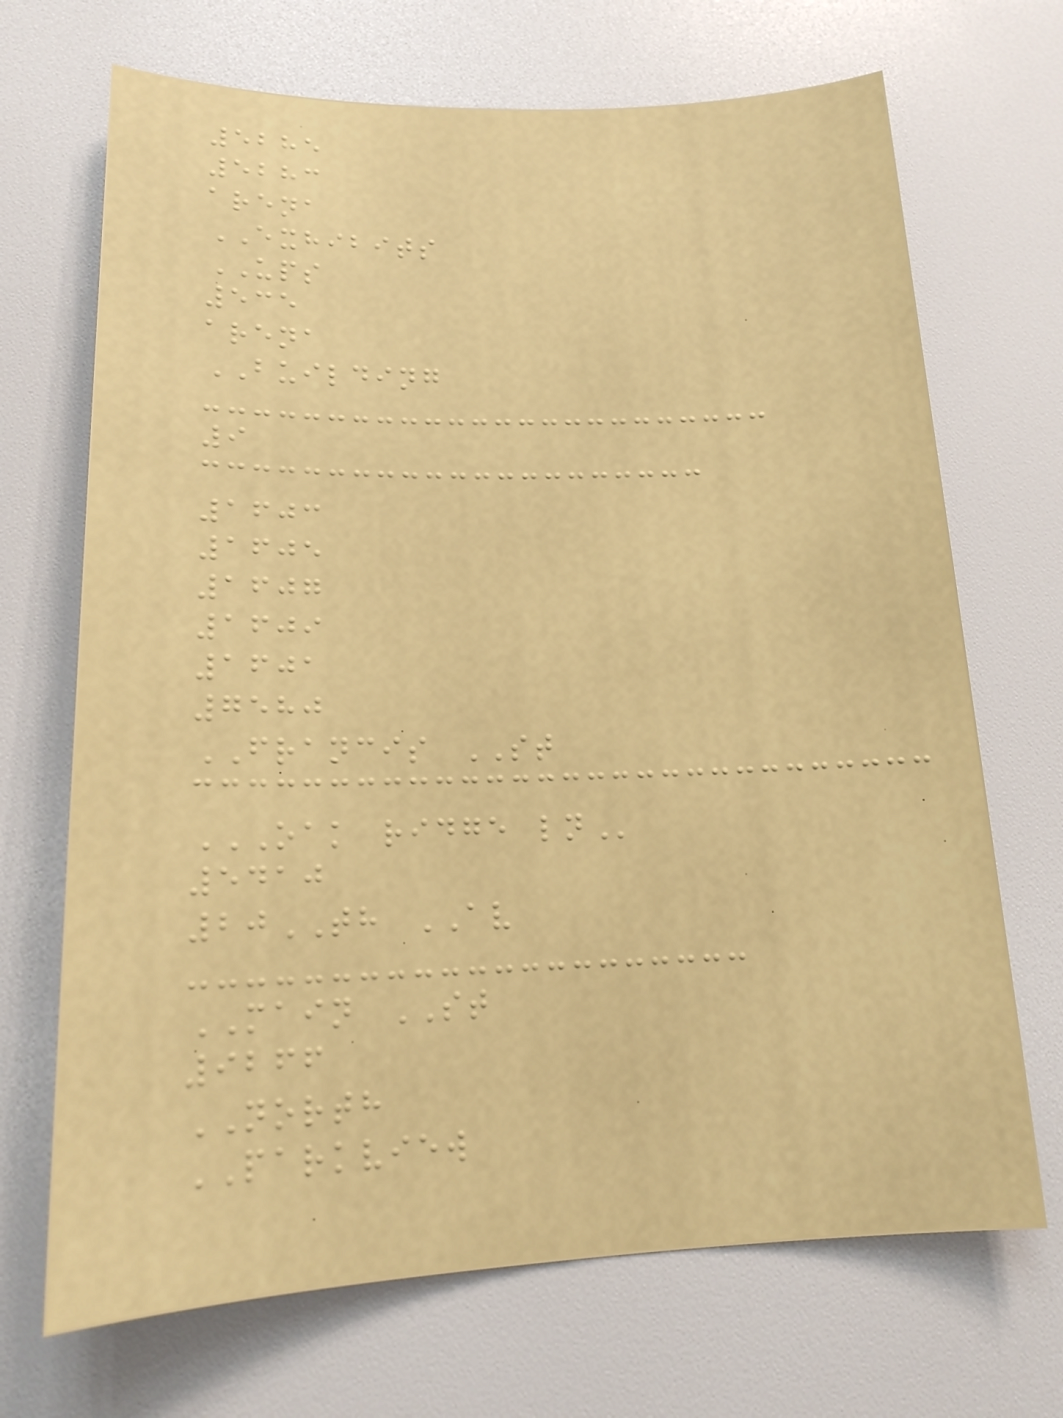5285
5283
arena
EXHIBITS
UPS
535
arena
BUILDING
9
1603
1605
1607
1609
1601
7580
FRANCIS ST
OAK RIDGE LN
5410
20TH AV
MAIN ST
9266
NORTH
PARKVIEW
